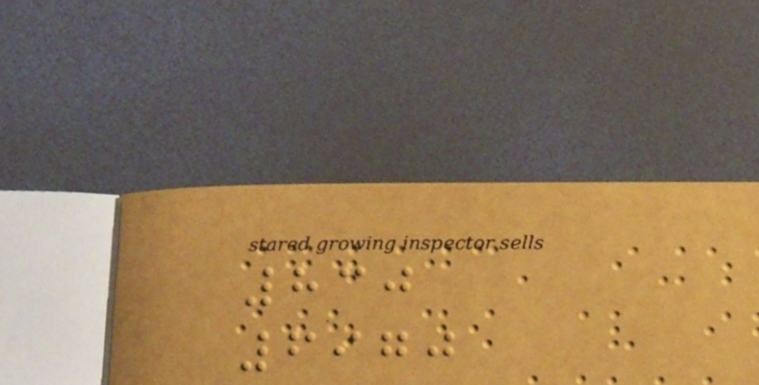830
6970
